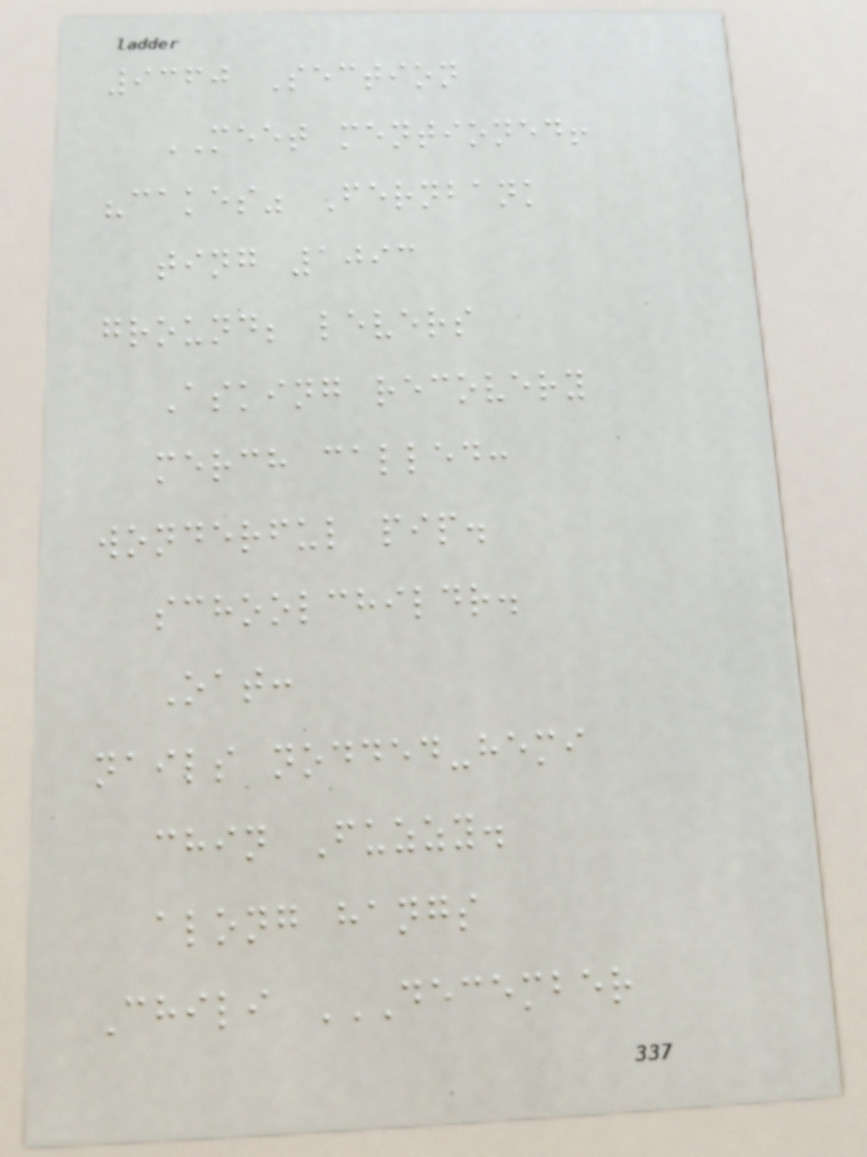9360 Section
MEET mentioned!
"cakes" Fernbank
ting 1093
ground; levers
Asking recovery
merch called:
wonderful pip.
schoolchildr.
Oat:
nails nodded-hemi
chin Fuzzy.
along hangs
Chili DECEMBER
